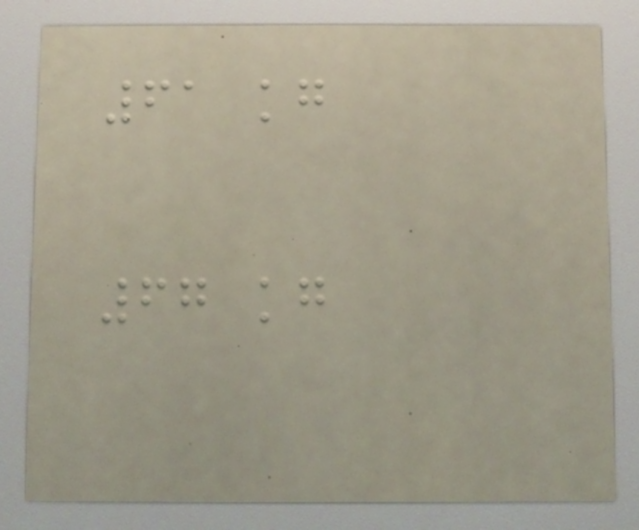61 kg
67 kg
